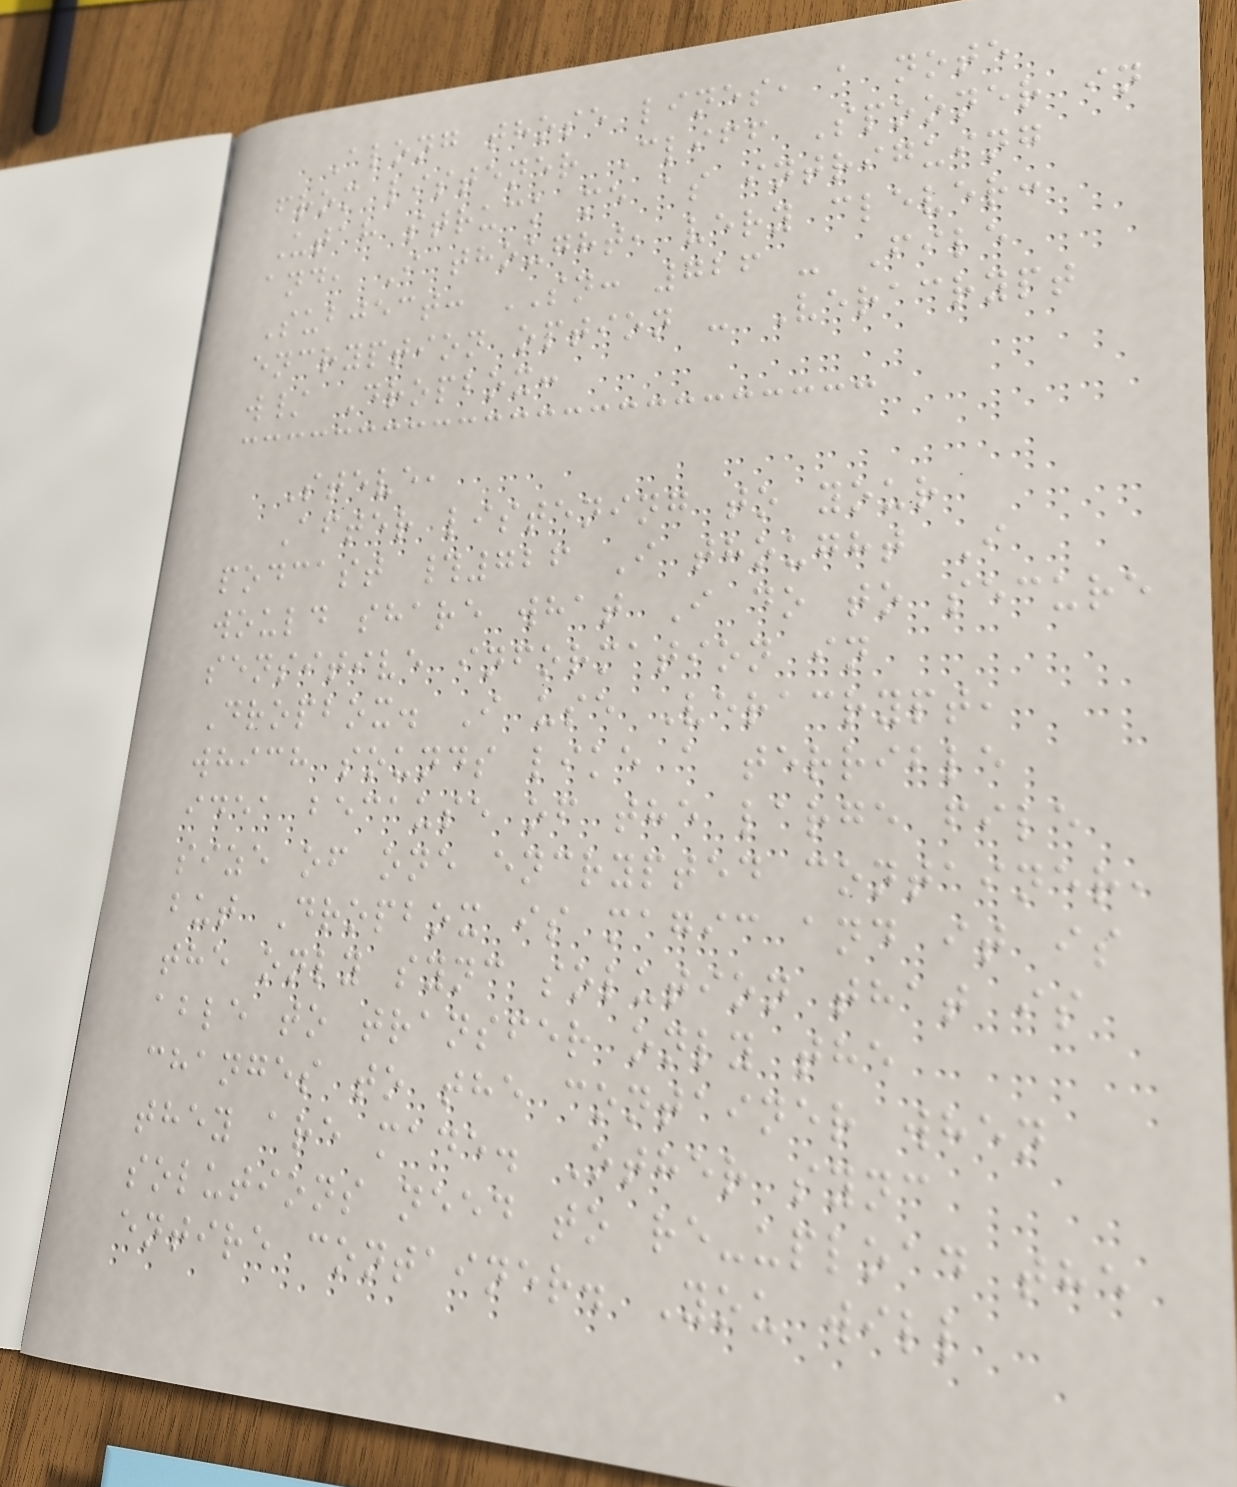Along those lines, a note
from listener Cliff Spooner in
Utah struck me as intriguing
and, I thought, very clever:
Subject: SN: 726 - File
encryption option - Veracrypt
w/ Dropbox:
Steve,
After listening to your
podcast #726 I thought I
would share what I do to secure
sensitive information in
Dropbox. I use Veracrypt,
which sounds like a terrible
idea because of the large file
size of one encrypted container,
but Dropbox is magic and it is
the only sync solution that is
able to transfer only the
changes to the container when
they are made. Other sync
solutions need to re-upload the
entire container. You will
